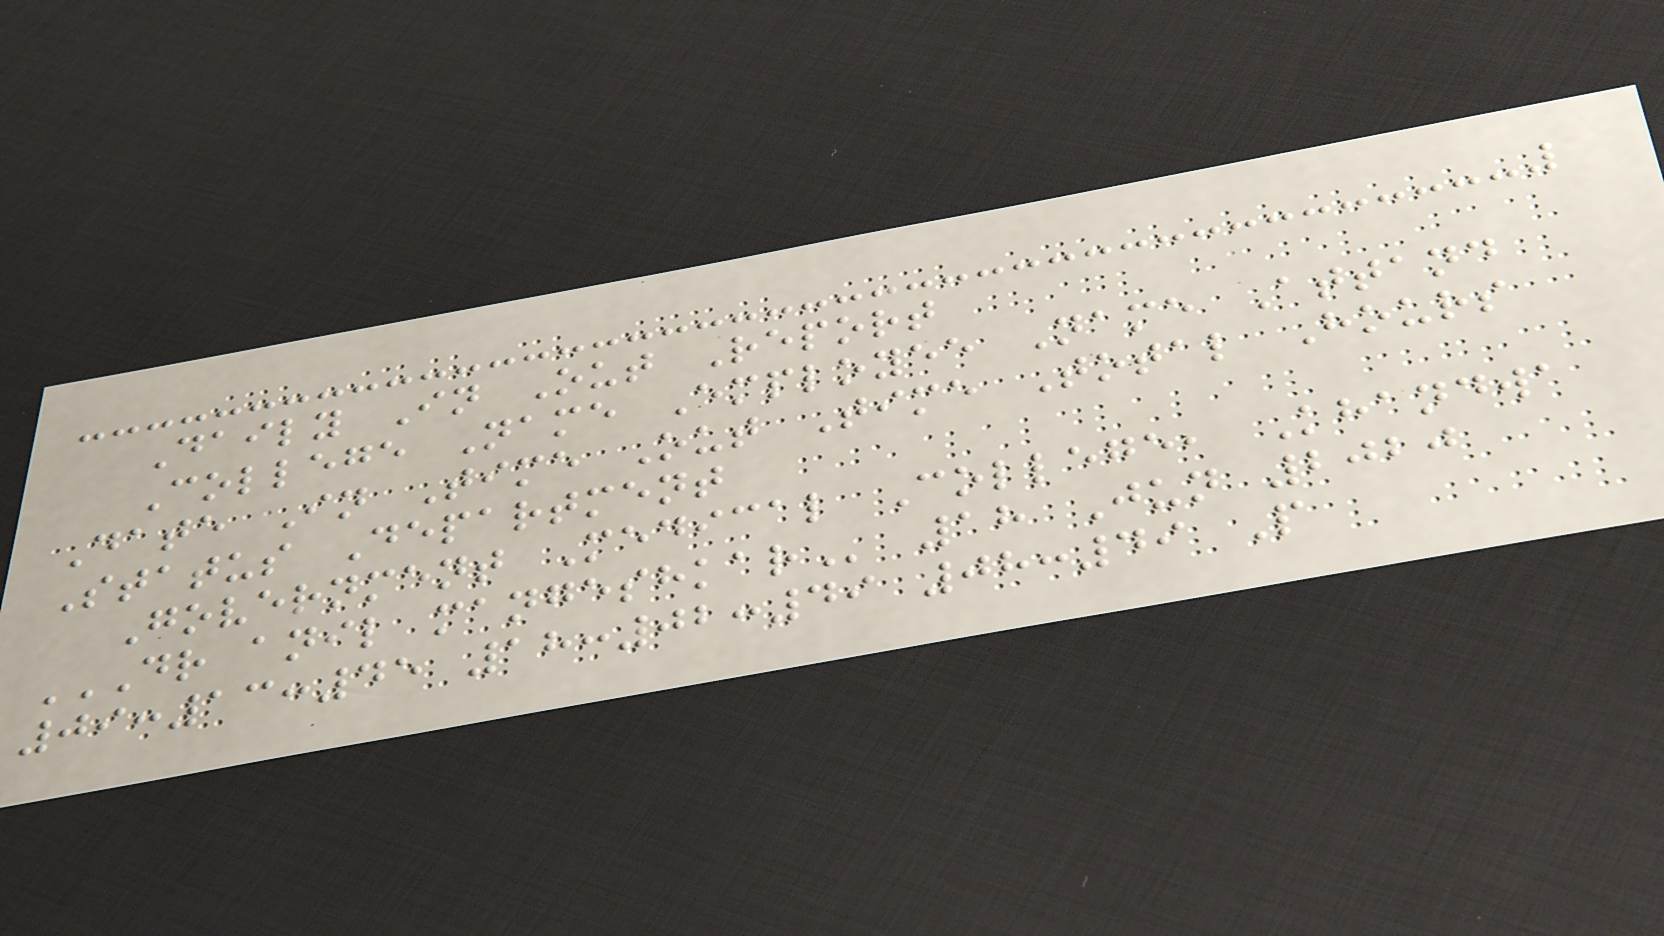Daily In Out Report
College Name Employee Name Attand
Date In Time Out Time Total Hours
Status Department
Government Medical College, Khandwa
DR ANIL MANGESHKAR 18 Jun 2020
09:13:45 18:02:49 08:49 P
